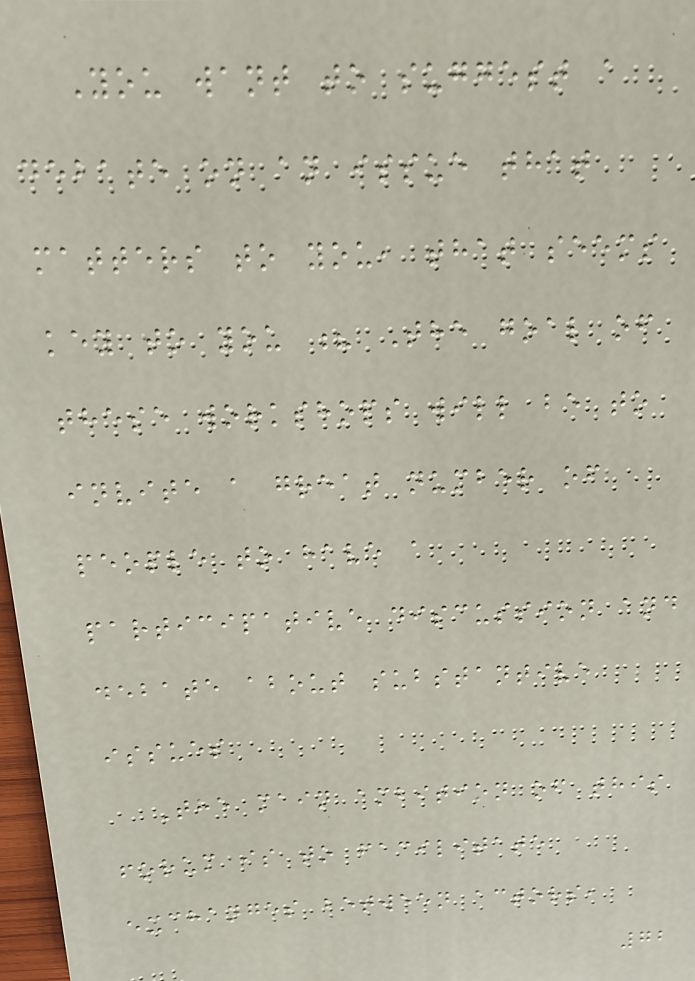You want to suggest a
debate on an issue that
matters to you, that seems
key to you ? The goal of
these workshops will be to
invite a great number of
people to have a
participative discussion and
debate about substantive
issues
The main ambition of this
forum is to facilitate
exchanges between actors,
72
